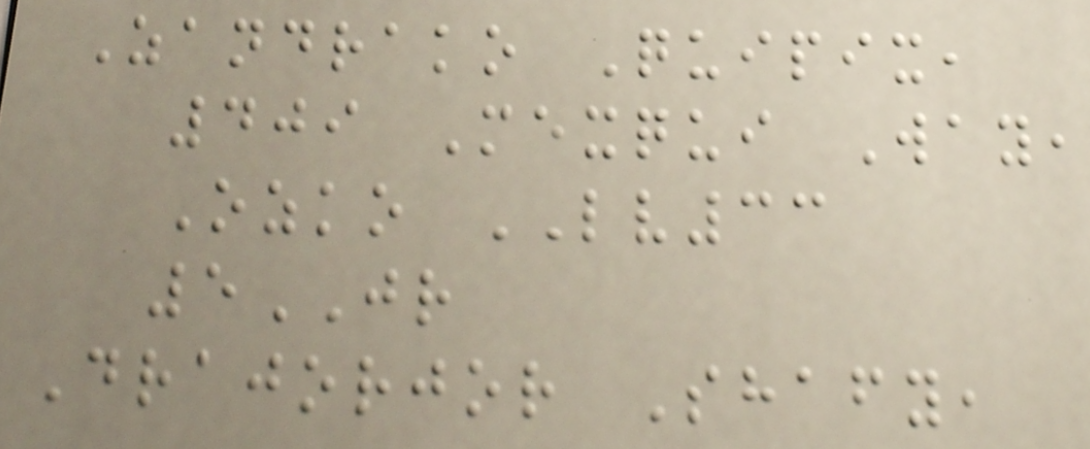Zandrako Quipix,
409 Mexqui Way,
Ozko LV33
5JR
Drajorjor Shafy,
